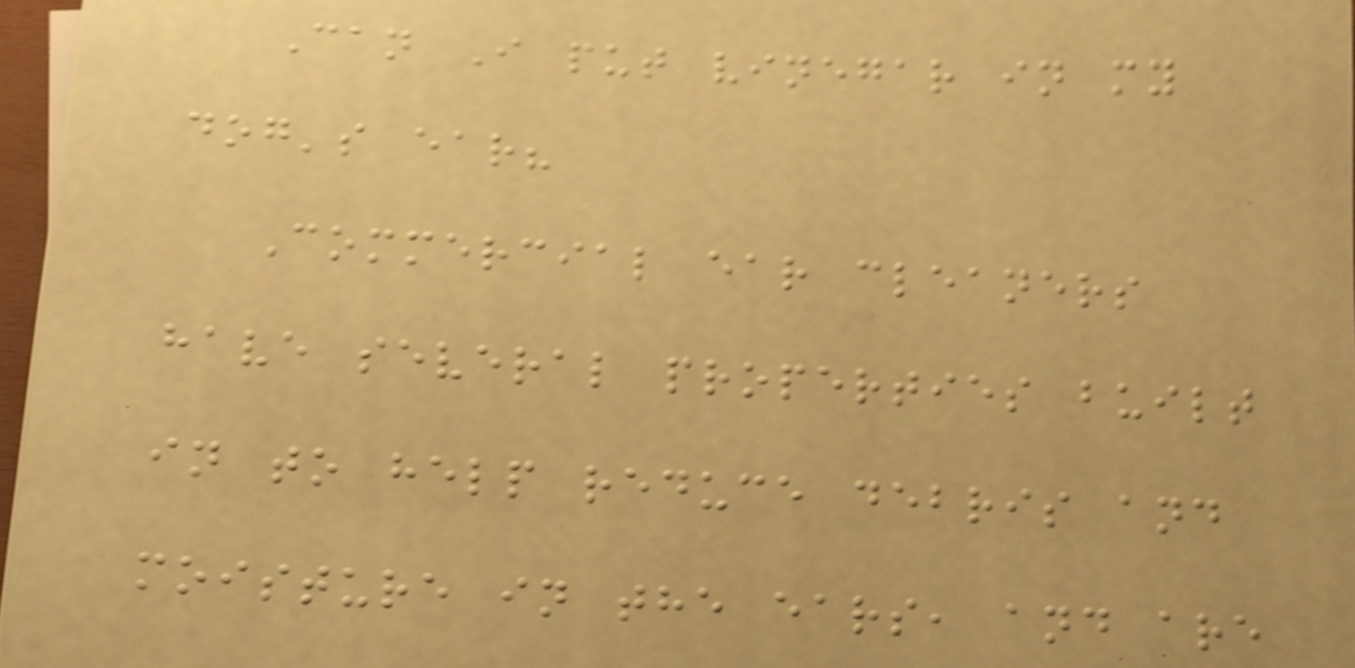Can I put vinegar in my
dog's ear?
Commercial ear cleaners
have several properties built
in to help reduce debris and
moisture in the ears, and are
